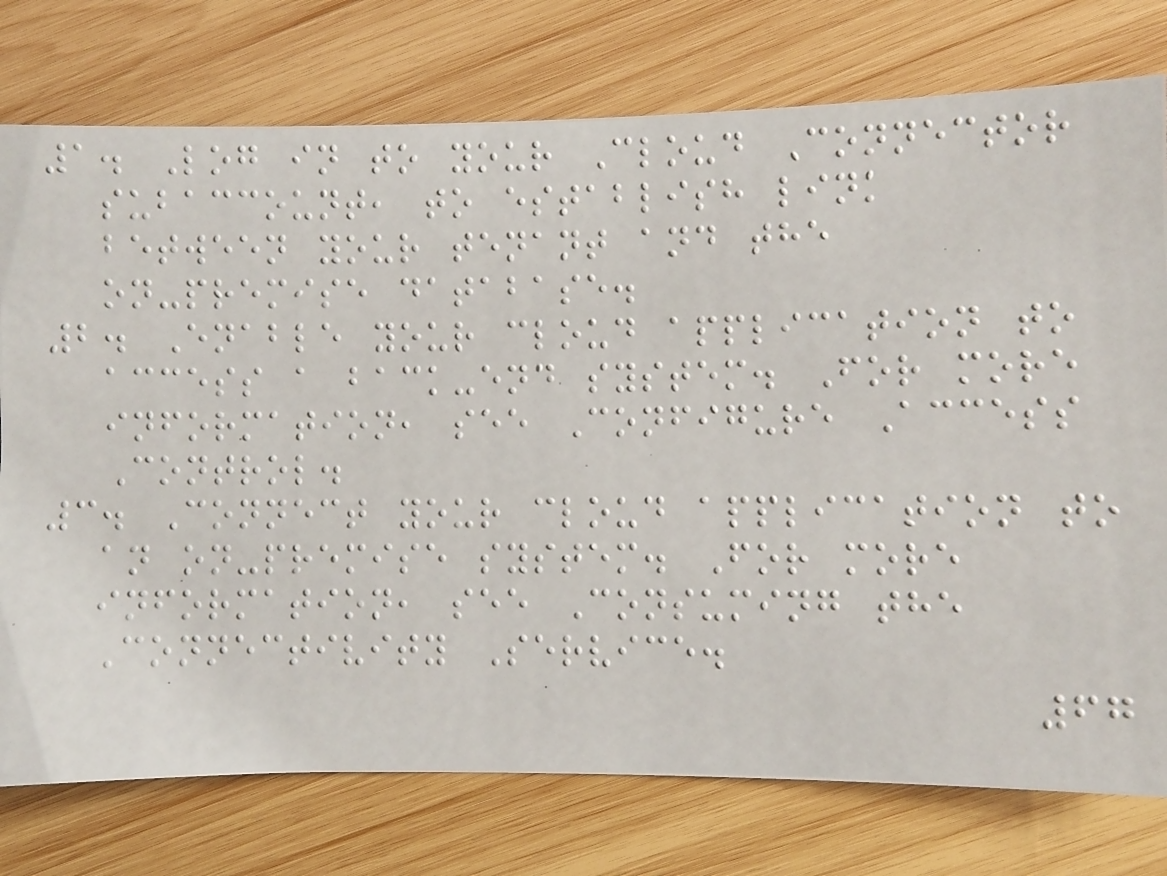1. Log in to your Cloud Connector
subaccount, to establish link
between your tenant and the
on-premise database.
2. Enable your cloud application to
access a back-end system. For more
information, see Configure Access
Control.
3. Connect your cloud application to
an on-premise system. For more
information, see Consuming the
Connectivity Service.
67
